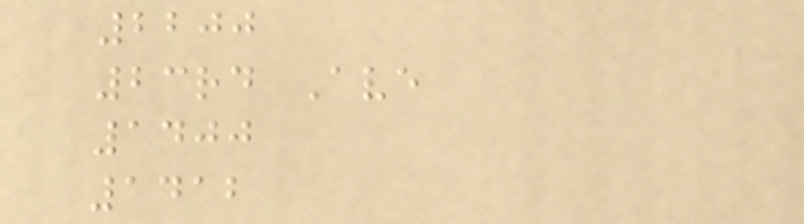2200
23rd Ave
1400
1412
